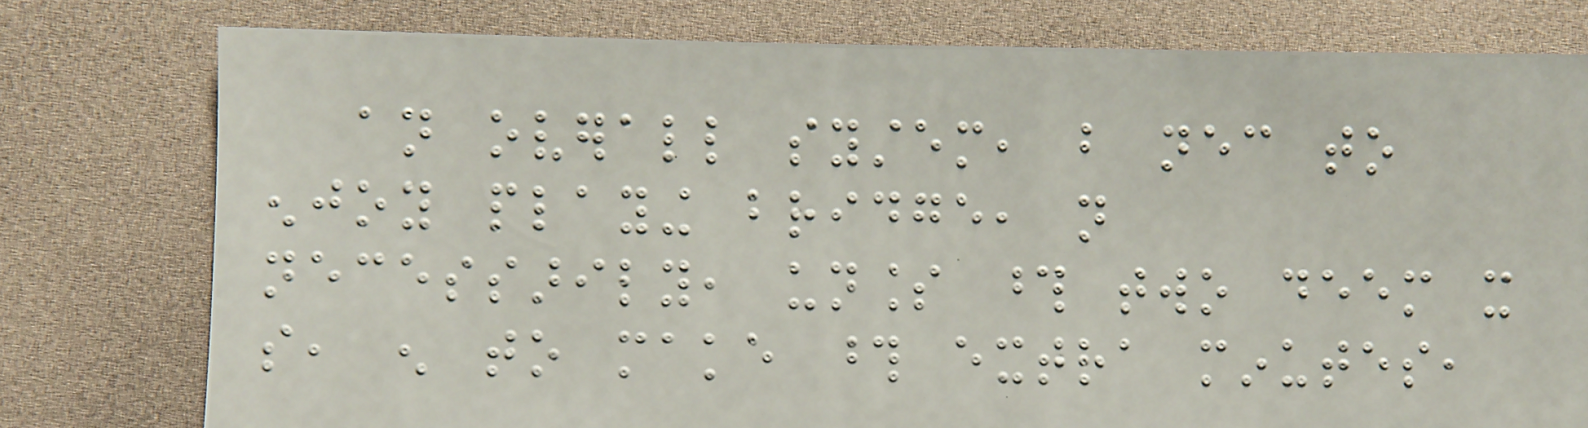an overall system, but necessary to
enjoy playing bridge, not
necessarily, unless those two deem it
so, enough to make those extra minutes,
